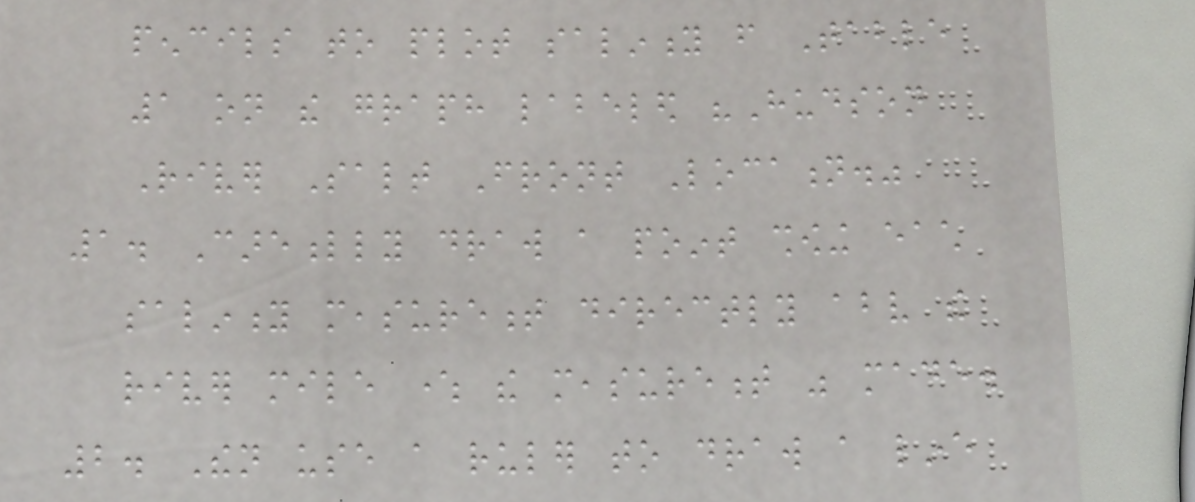pencils to plot salinity from Table
1 on the graph labeled "Hudson
River Salt Front Location."
1. Carefully draw a point showing each
salinity measurement directly above the
river mile where the measurement was made.
2. Then use a ruler to draw a line
